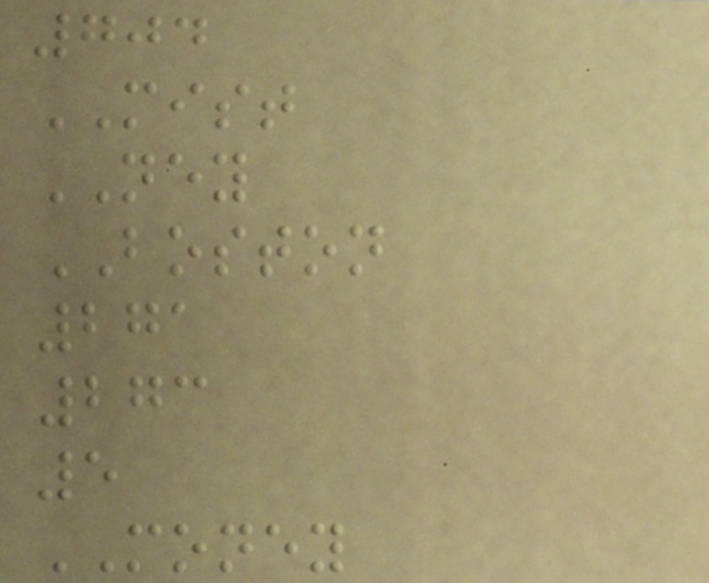704
MIST
NEY
BOSTON
271
273
5
MONEY
